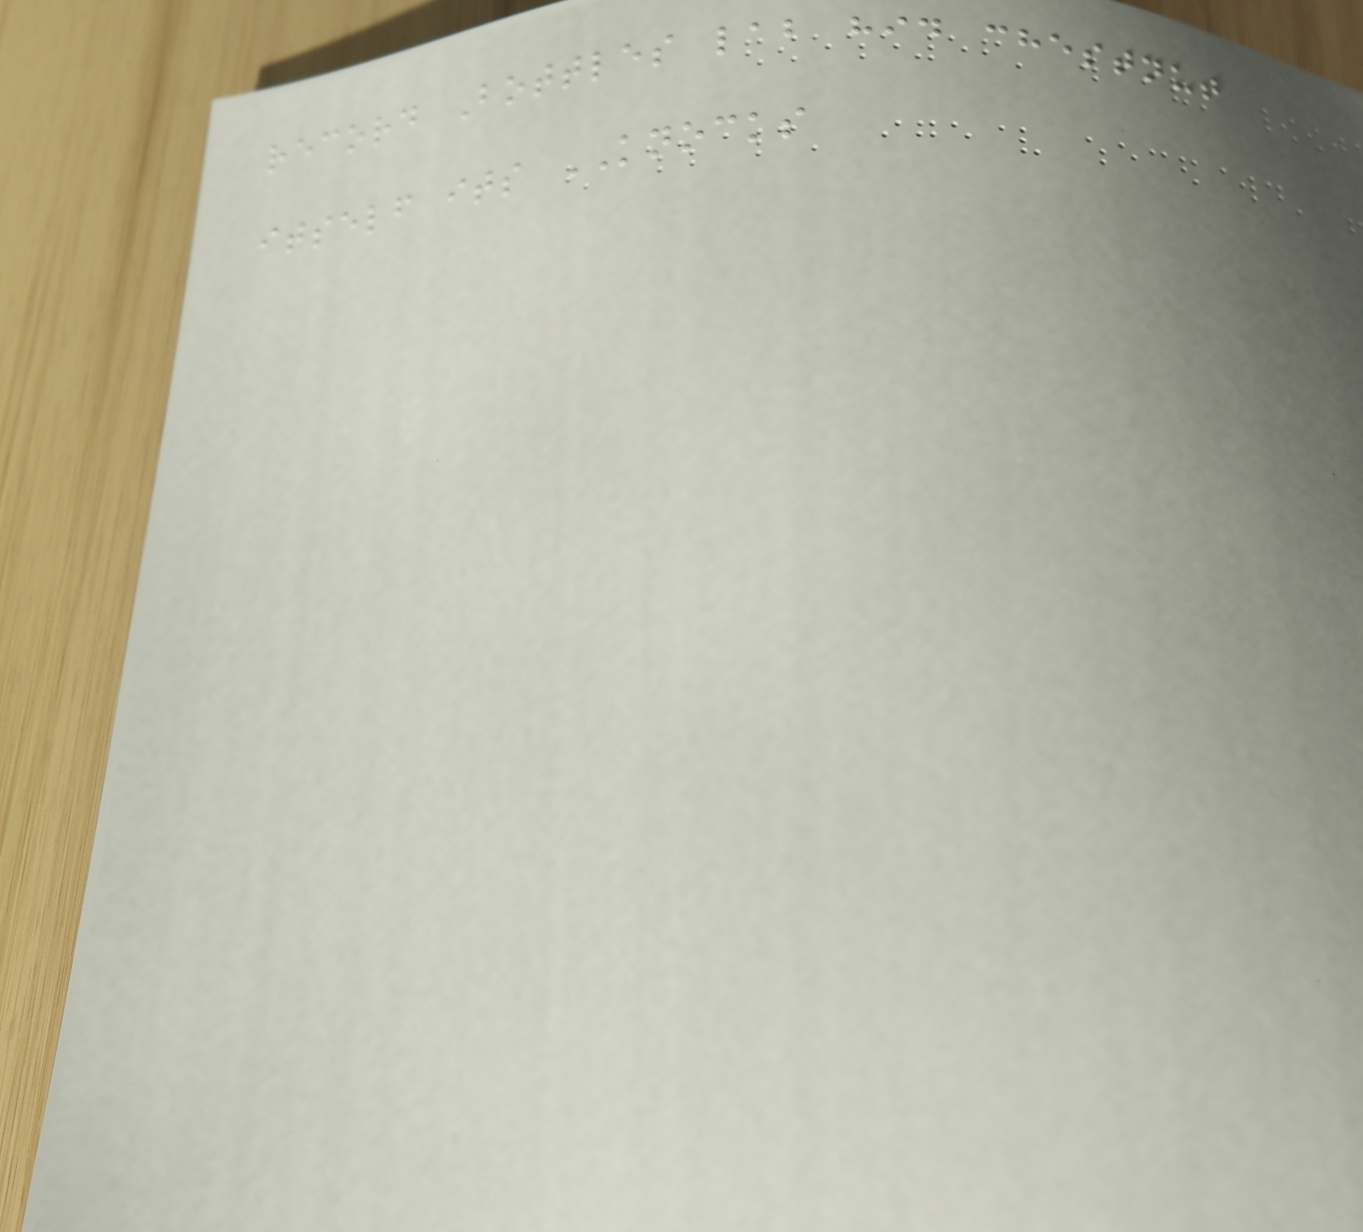record Bottles lab hid chestnut
itself its KNOCKS
